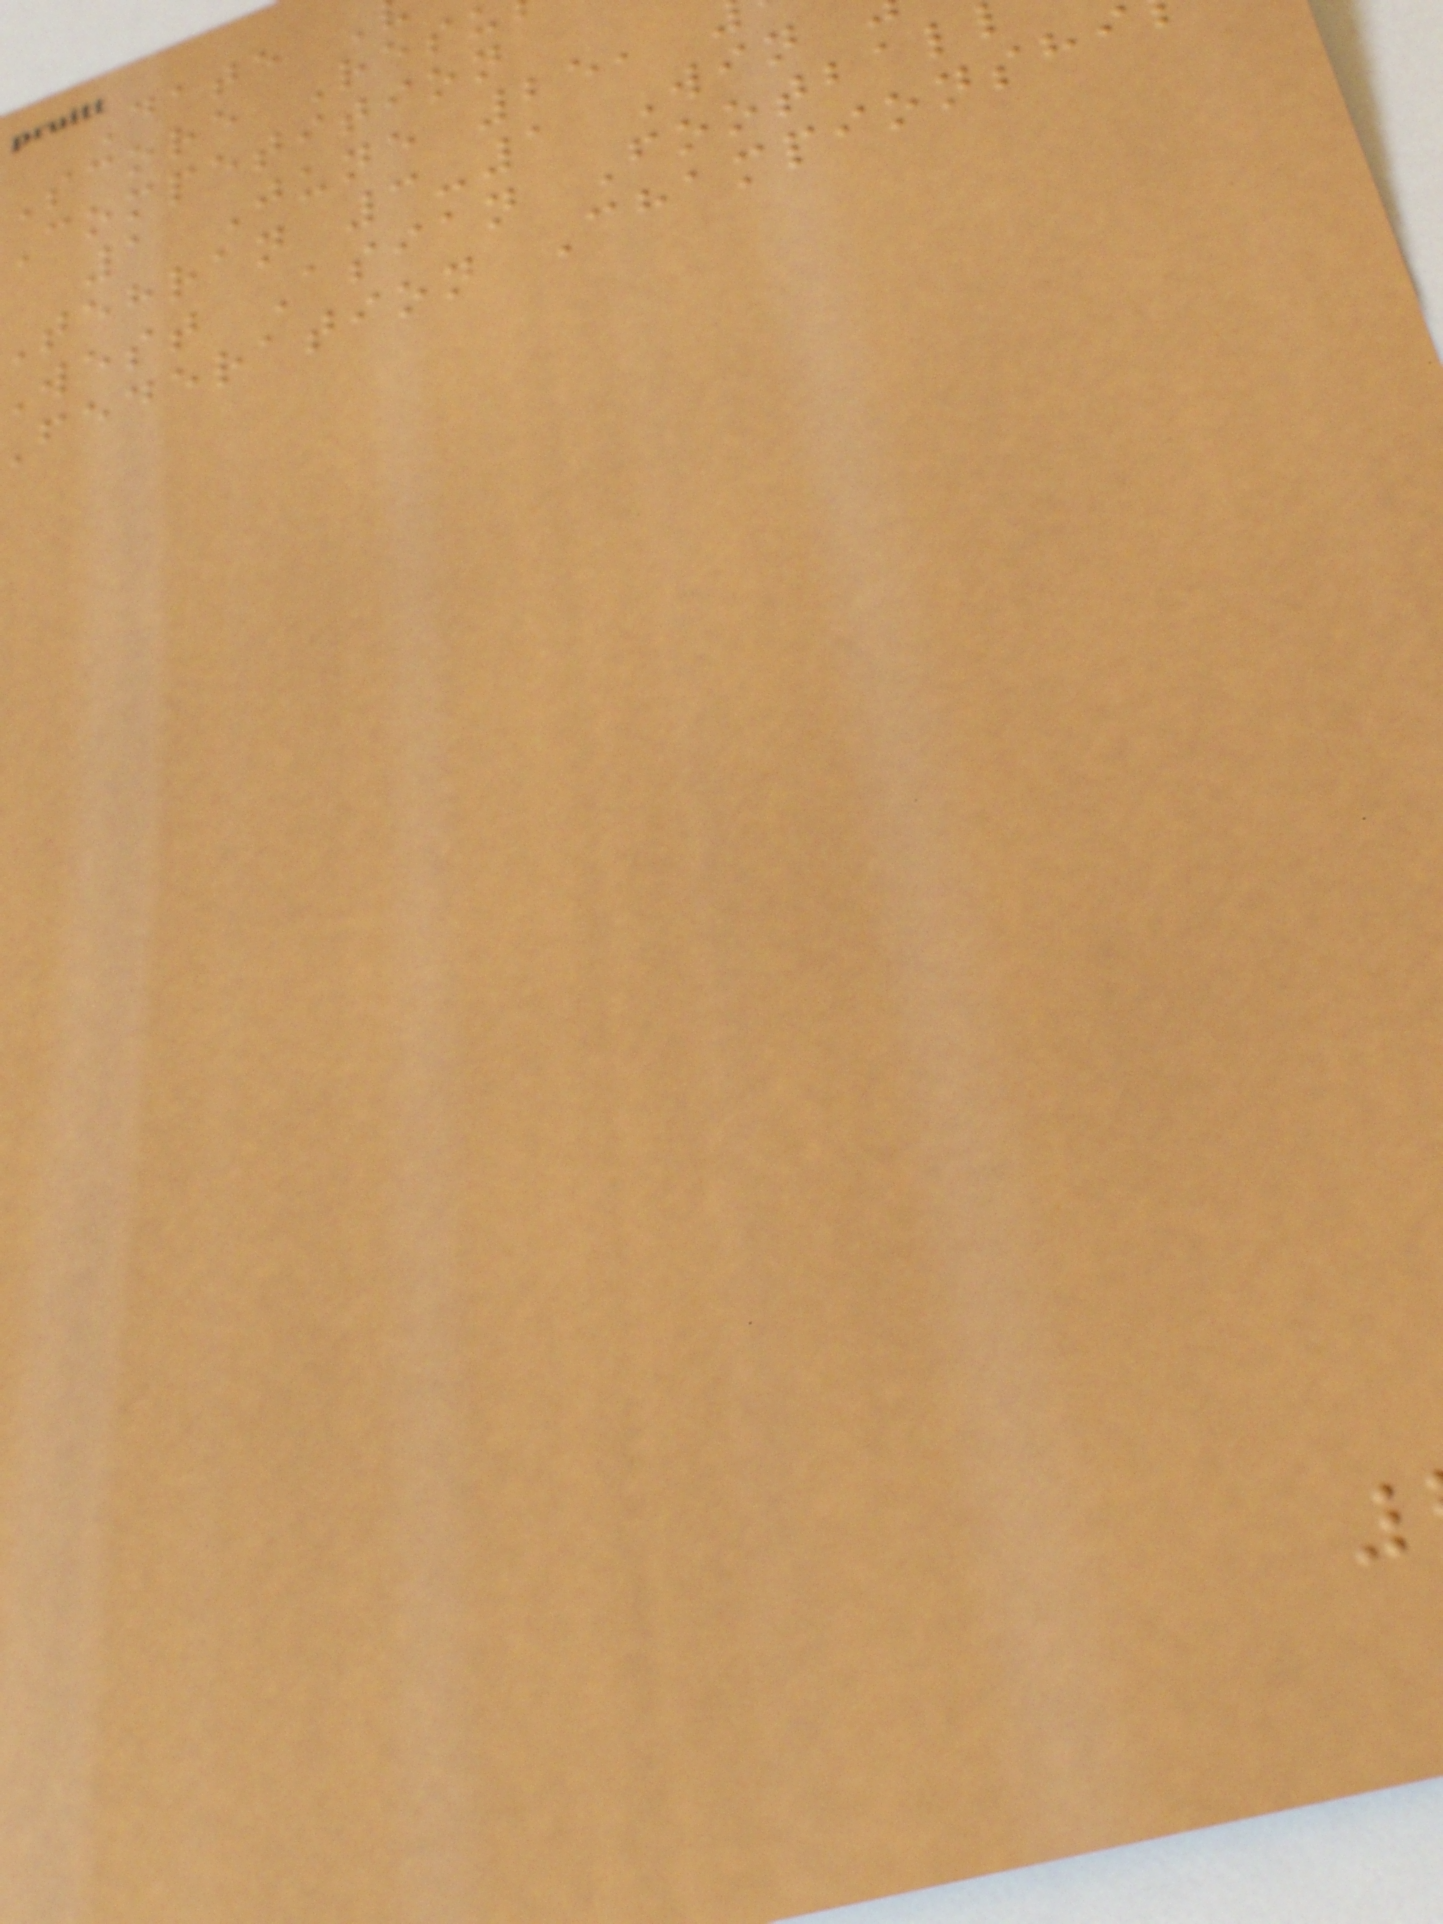Score Res
Competition
1 June 25,
tehran 3-1 Win
west Asian Footbal
federation Championshi
